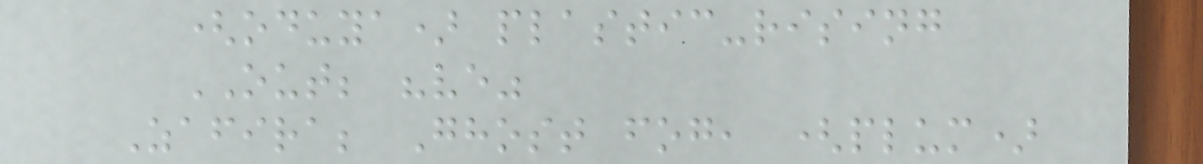(oduya) plastic-rising
OUT; "ve"
Zafira; Ghost fog, (plum)
